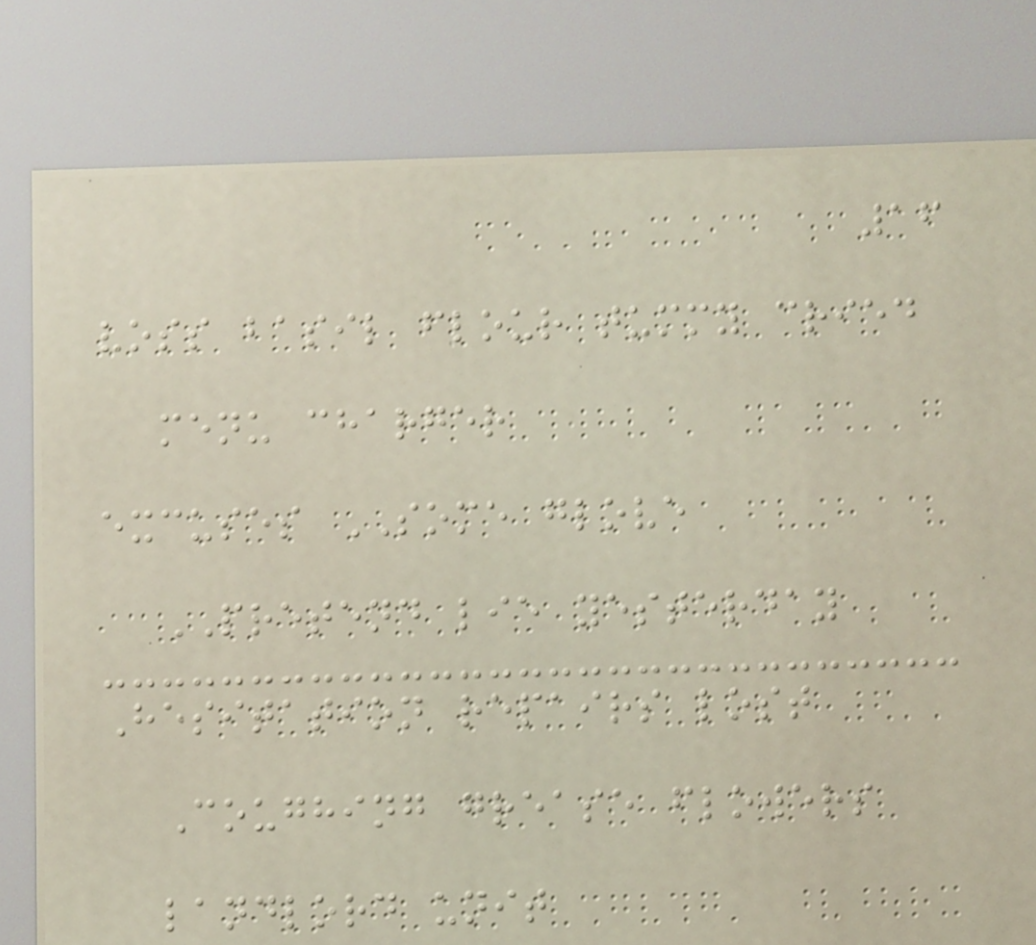16
voss basil flour tummy cried
menu charger
excuses SOME glove
PRETEND lie yesterday
Hesitation repairs lost
Coughing grease flowers
landlord unit
